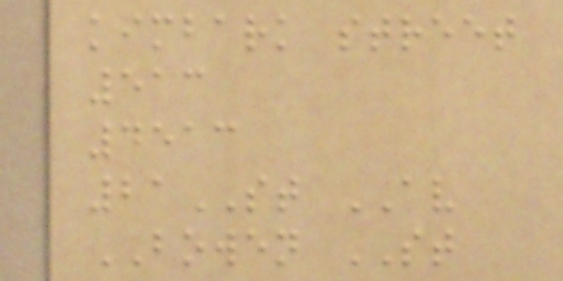kimbark street
513
4513
21ST AV
BOWEN ST
